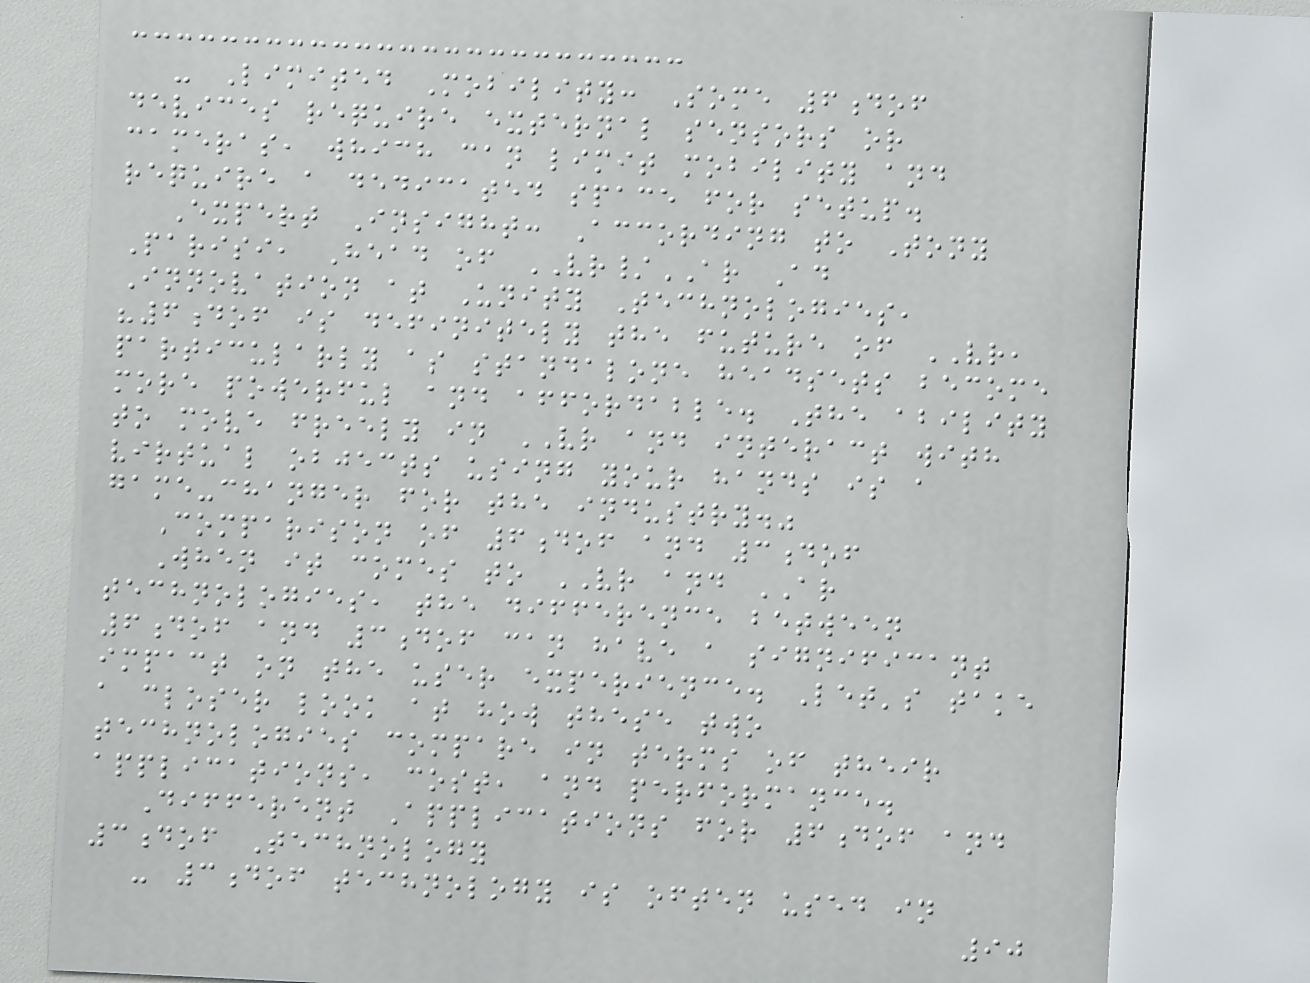- Limited Mobility: Some 6dof
devices require external sensors or
cameras, which can limit mobility and
require a dedicated space for setup.
Expert Insight: According to Tony
Parisi, Head of VR/AR Ad
Innovation at Unity Technologies,
"6dof is definitely the future of VR,
particularly as standalone headsets become
more powerful and affordable. The ability
to move freely in VR and interact with
virtual objects using your hands is a
game-changer for the industry."
Comparison of 6dof and 3dof
When it comes to VR and AR
technologies, the difference between
6dof and 3dof can have a significant
impact on the user experience. Let's take
a closer look at how these two
technologies compare in terms of their
applications, cost, and performance.
Different Applications for 6dof and
3dof Technology
- 3dof technology is often used in
90
